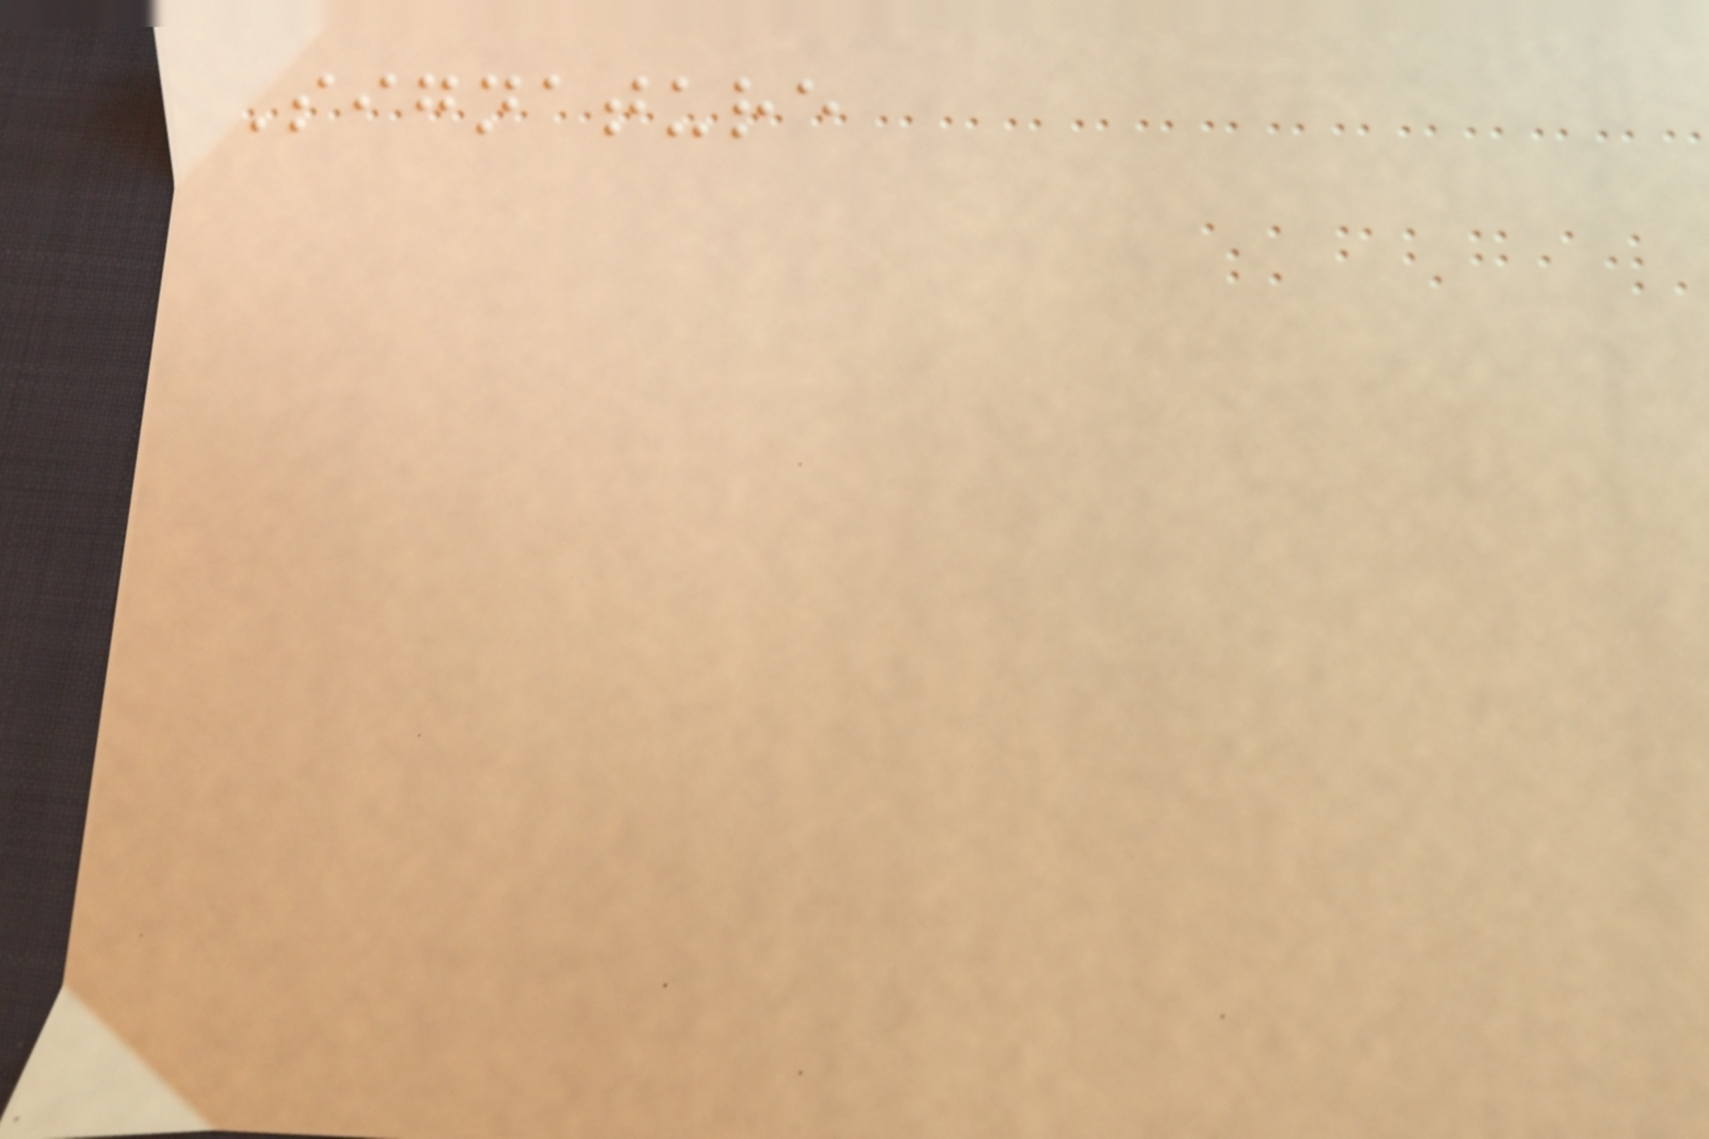Signature
